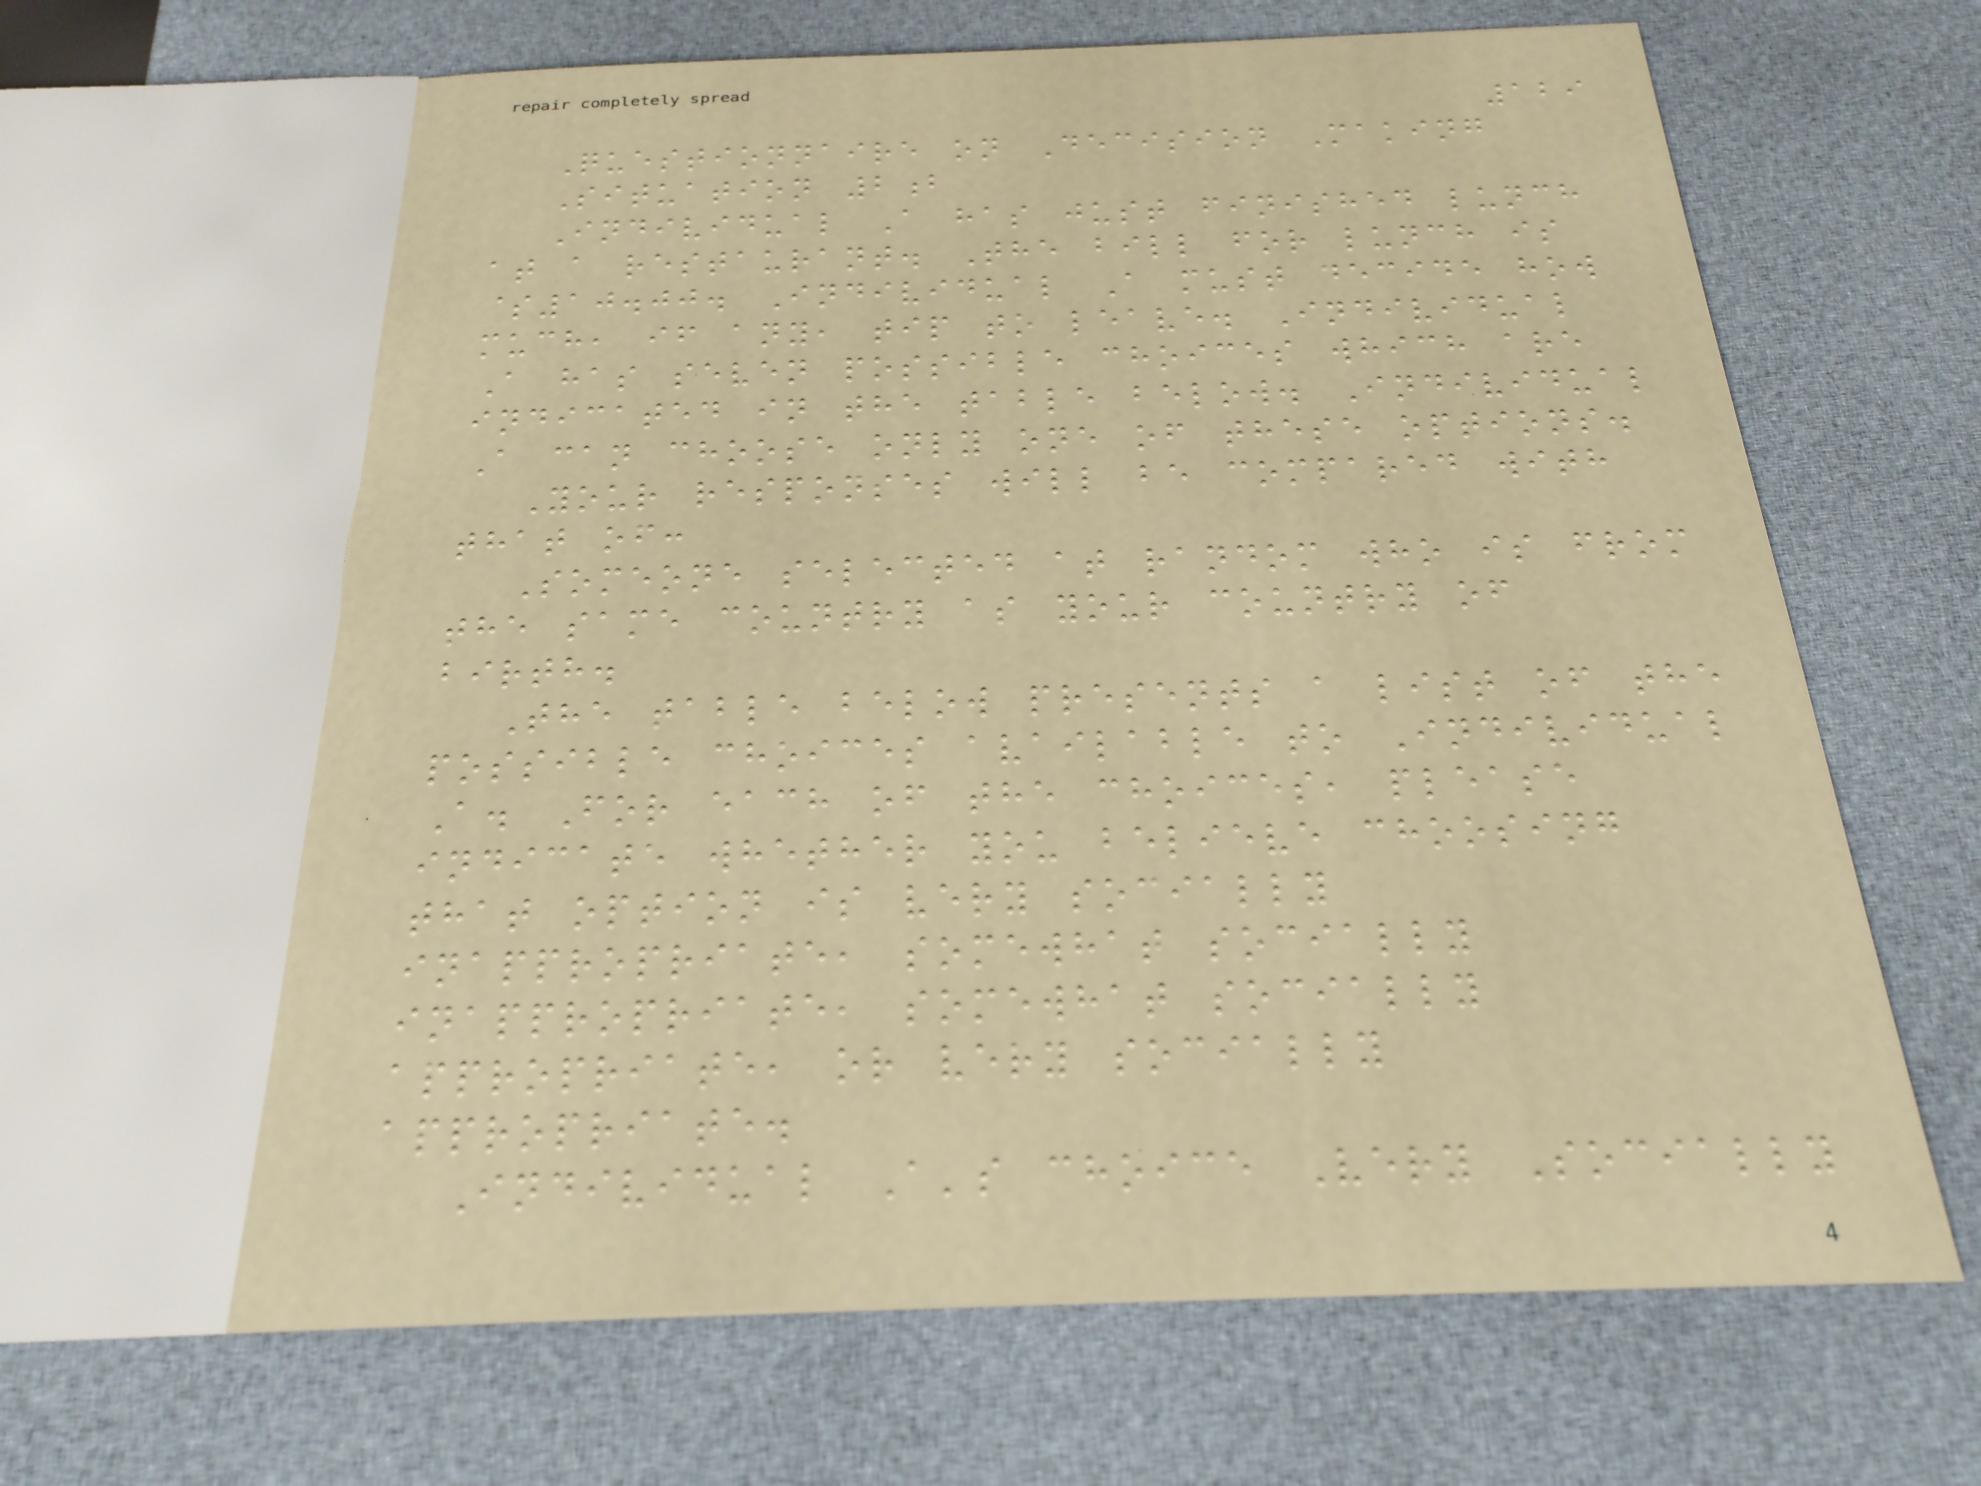129
Questionnaire on Decision Making
Situation 2b
Individual A has just finished lunch
at a restaurant. The bill for lunch is
$10.00. Individual A must decide how
much, if any, tip to leave. Individual
A has seven possible choices which are
indicated in the table below. Individual
A can choose only one of these options.
Your responses will be compared with
that of:
Someone selected at random who is from
the same country as your country of
birth.
The table below presents a list of the
possible choices available to Individual
A. For each of the choices, please
indicate whether you believe choosing
that option is very socially
inappropriate, somewhat socially
inappropriate, somewhat socially
appropriate, or very socially
appropriate.
Individual A's choice Very Socially
